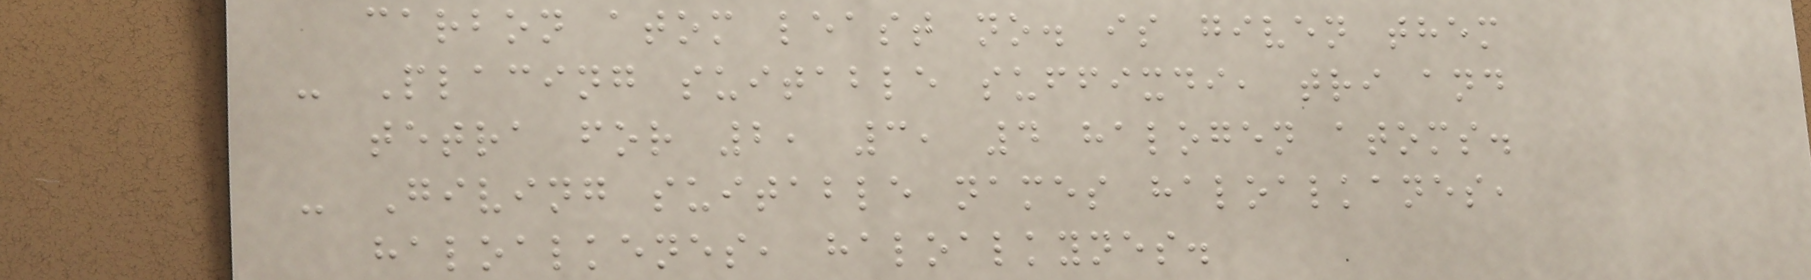carbon atom least no. is given them
- Placing suitable suffixdi, tri and
tetra for 2, 3, 4 halogen atoms.
- Giving suitable names haloalkanes,
haloalkenes, haloalkynes.
